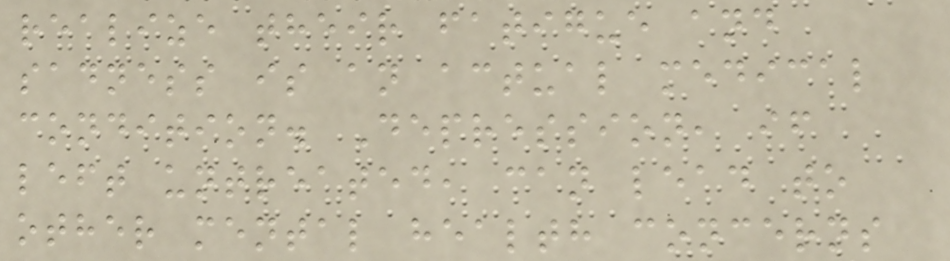realize their fatigue and
sadness is an actual medical
condition. Depression, if
left untreated, can lead to
other mental health concerns
